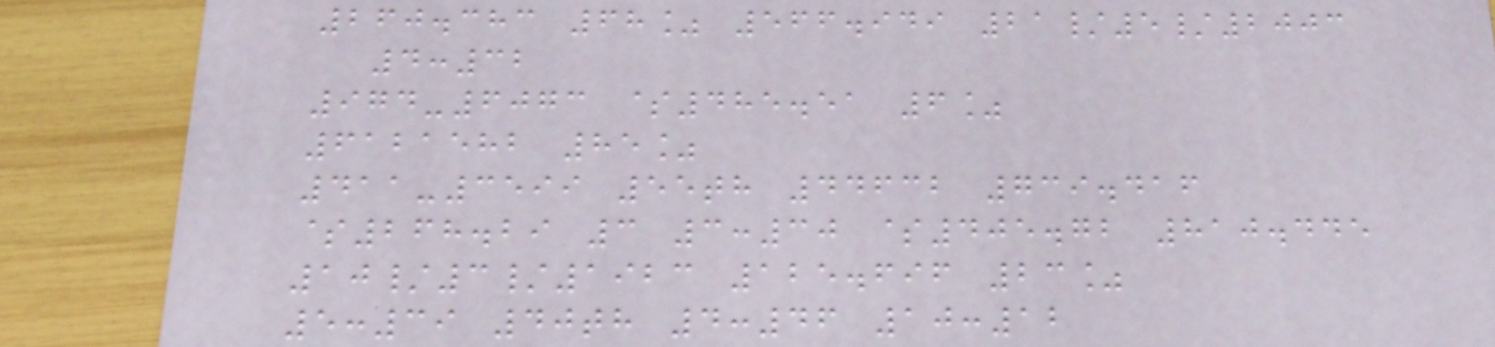260.383 68% 566.949 21/5/2003
4:32
974-6073 $485.51 6%
6121582 85%
411-3599 55th 44632 739.416
$268.29 3 3:30 $405.72 810.445
10/3/1923 125.696 23%
5:39 40th 4:46 10:12
